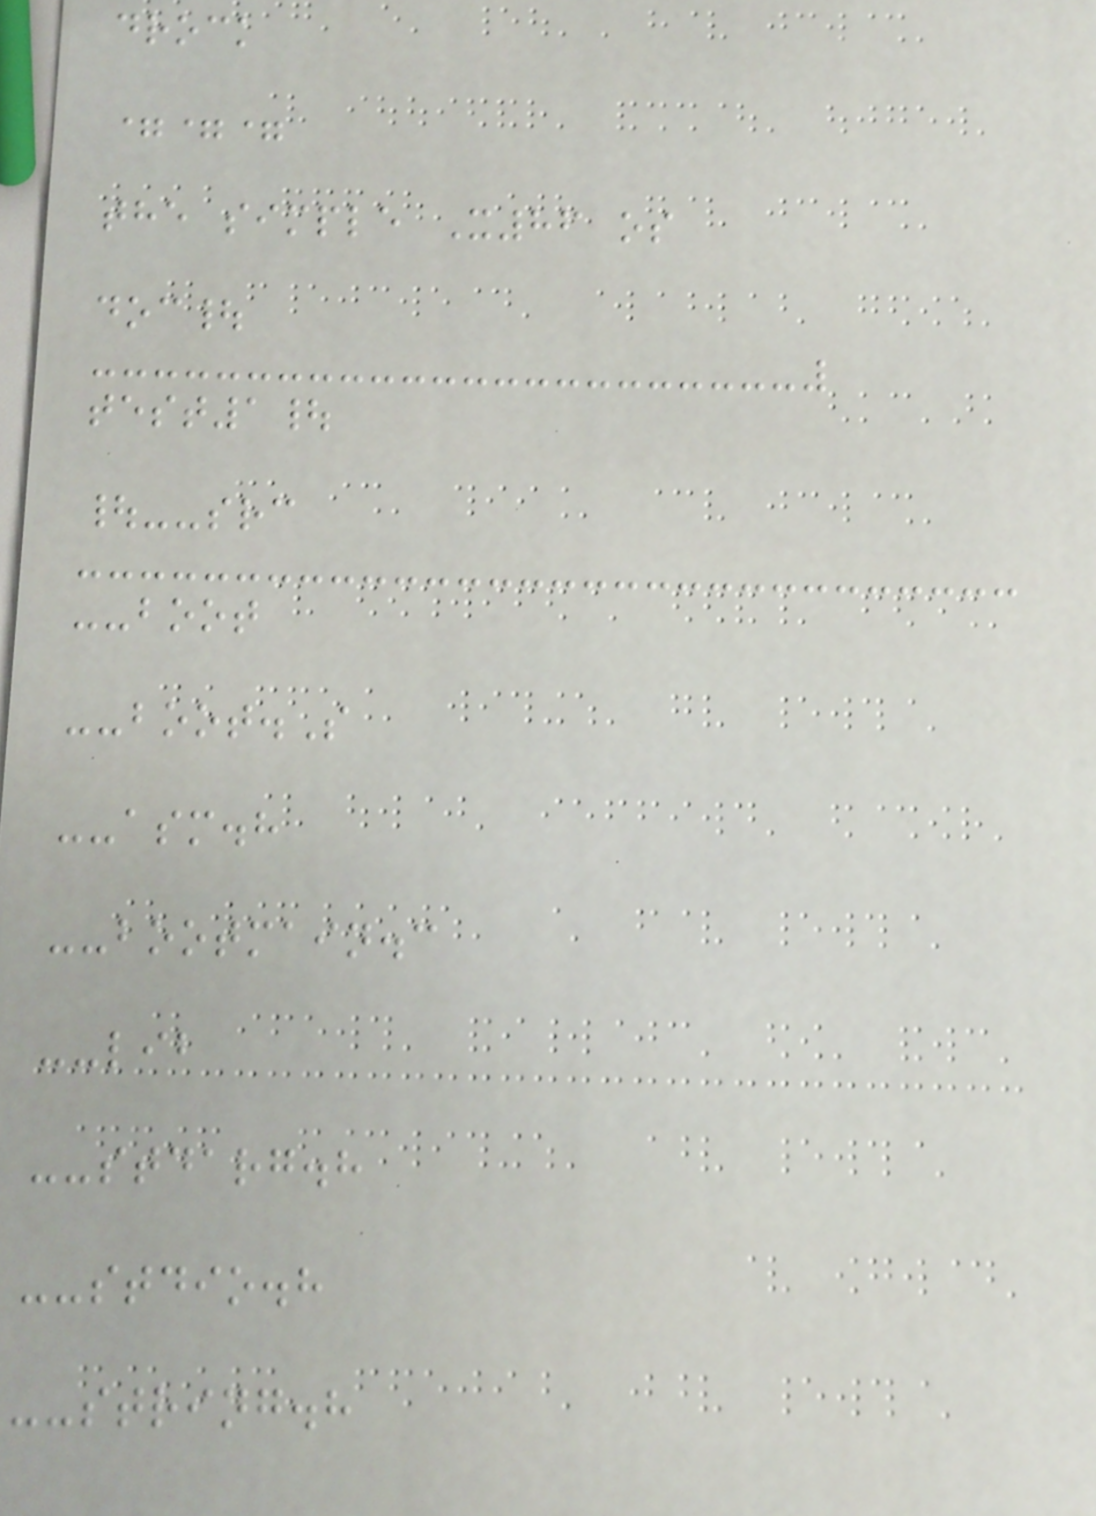drock
===
the simple X86 os
doc|
test1|
|--src
--boot
--boot.S
--asm.h
--bootmain.c
--lib
--stdarg.h
--stdio.h
--string.h
